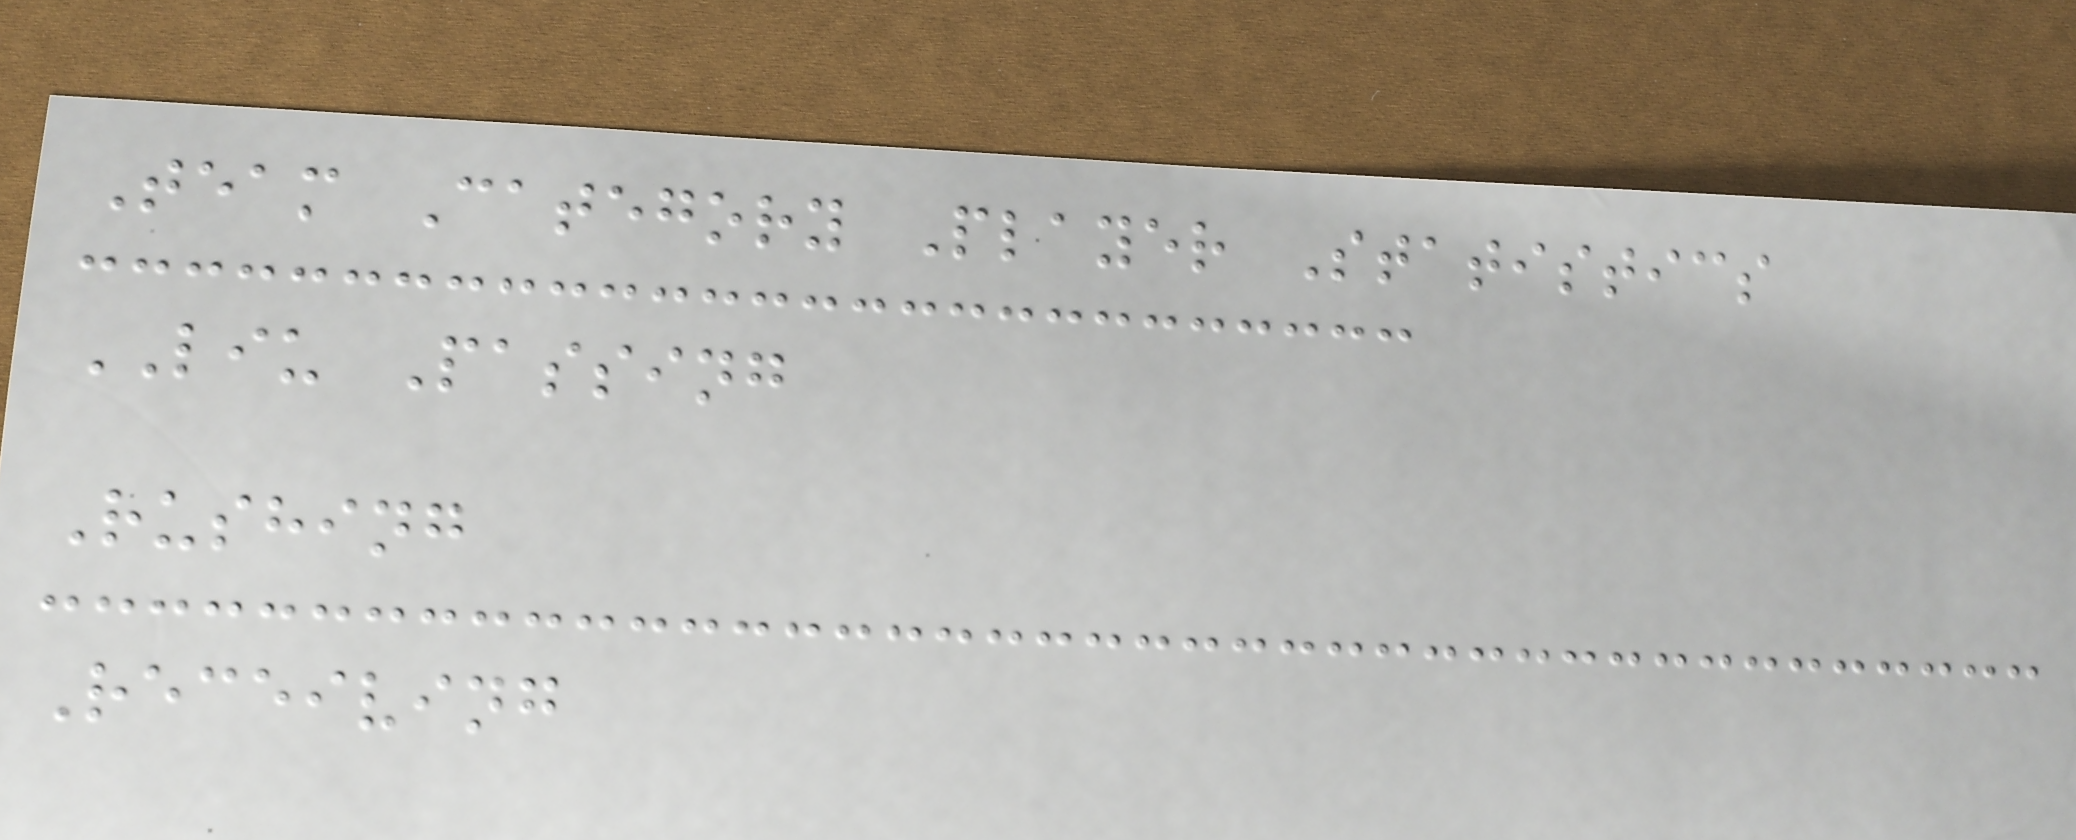Team Category Player Statistics
LIU Passing
Rushing
Receiving
